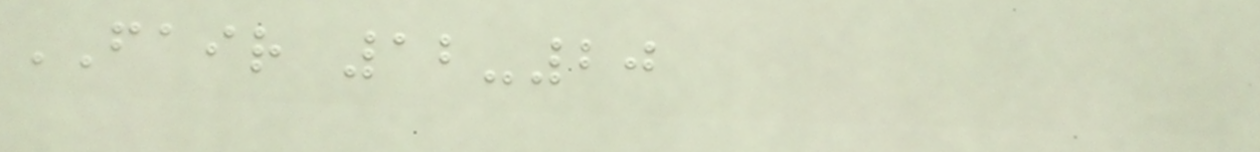FAIR 12-20
